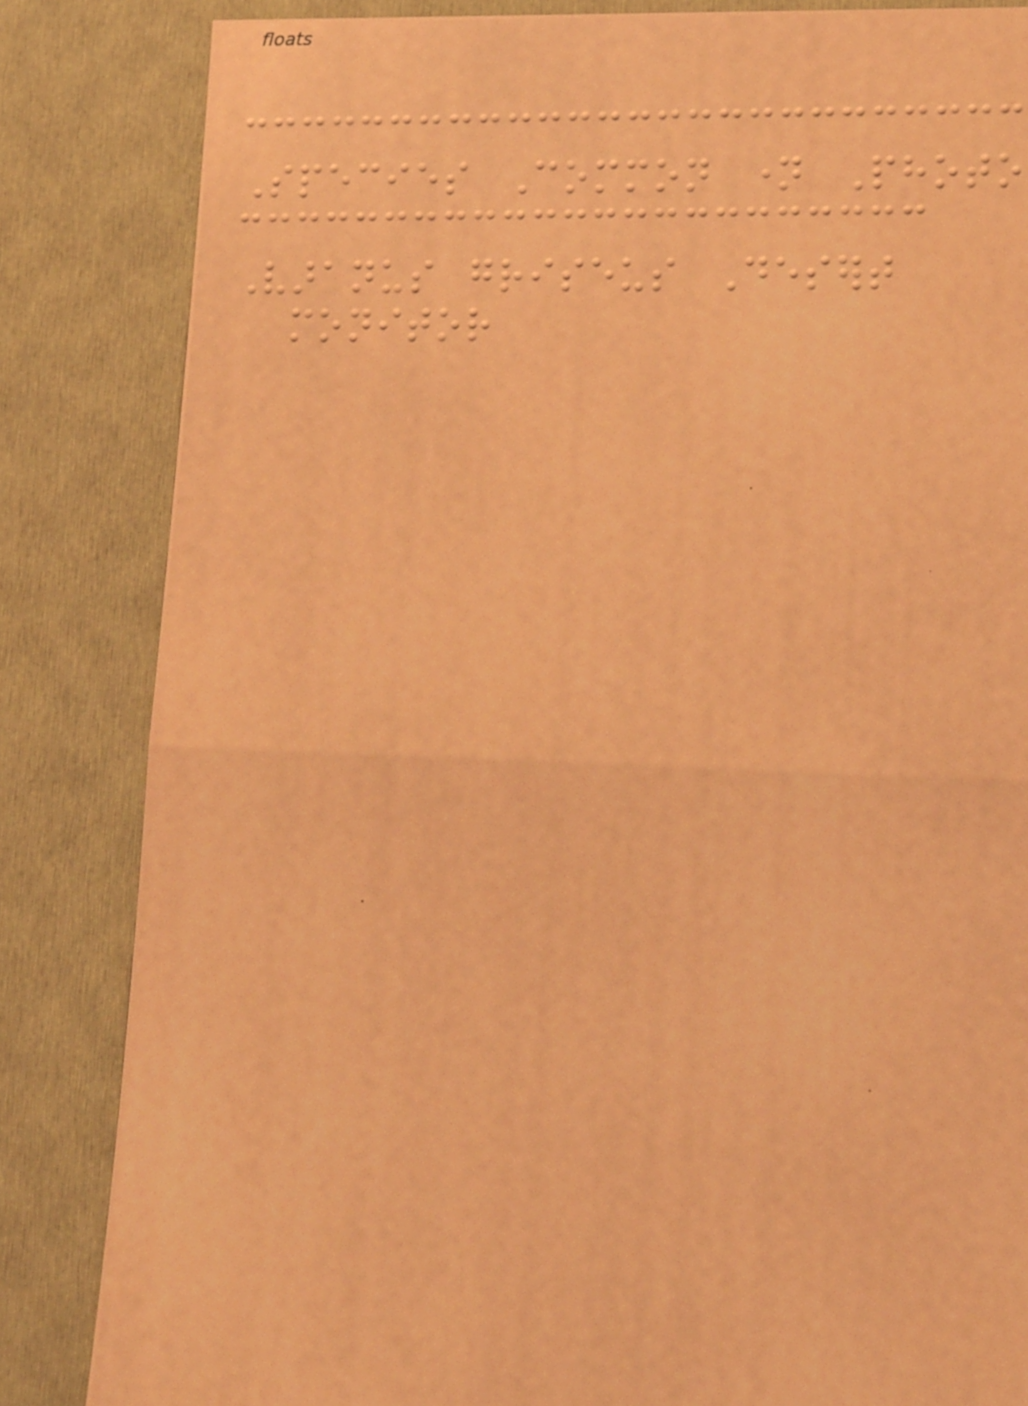Species Common name Photo
Varanus griseus Desert
monitor
